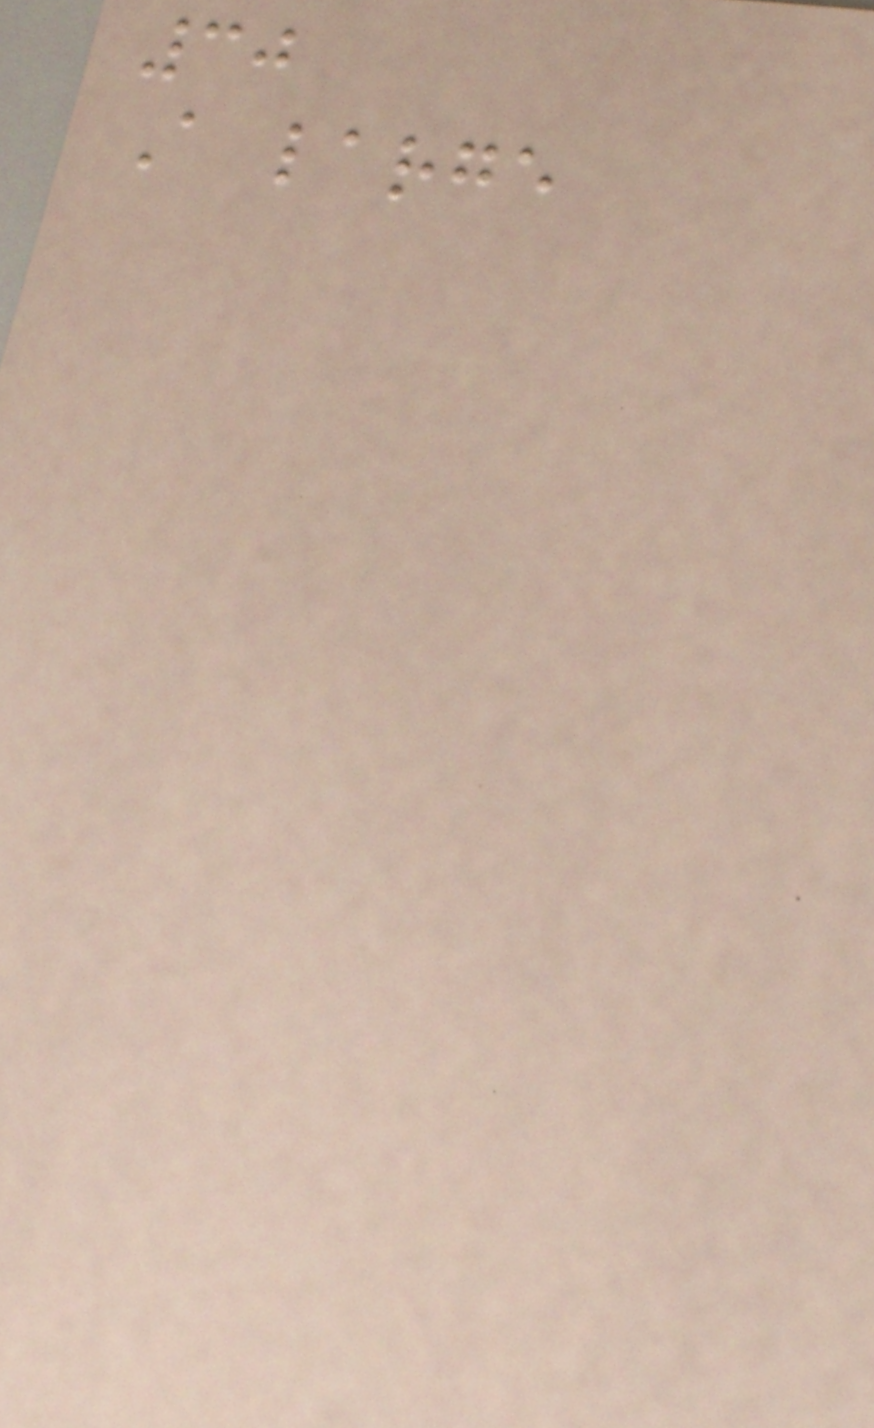30
A large
